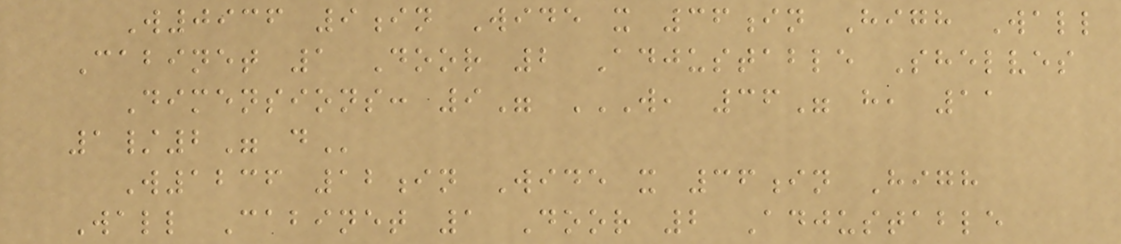W0936 9in Wide x 36in High Wall
Cabinet 1 Door 2 Adjustable Shelves
Dimensions: 9" W, 36" H, 11
1/2" D
W1236 12in Wide x 36in High
Wall Cabinet 1 Door 2 Adjustable
